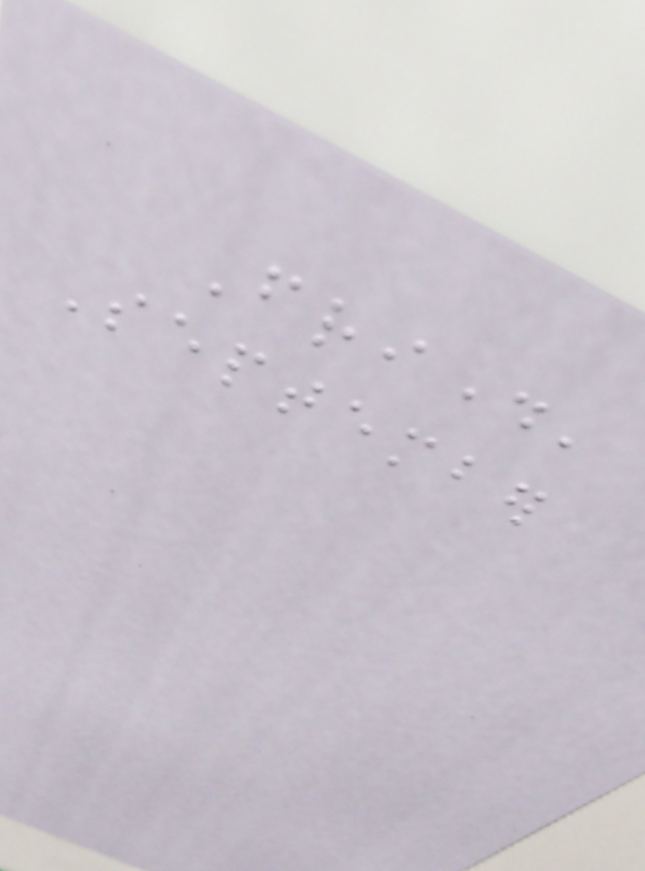Friday,
September
